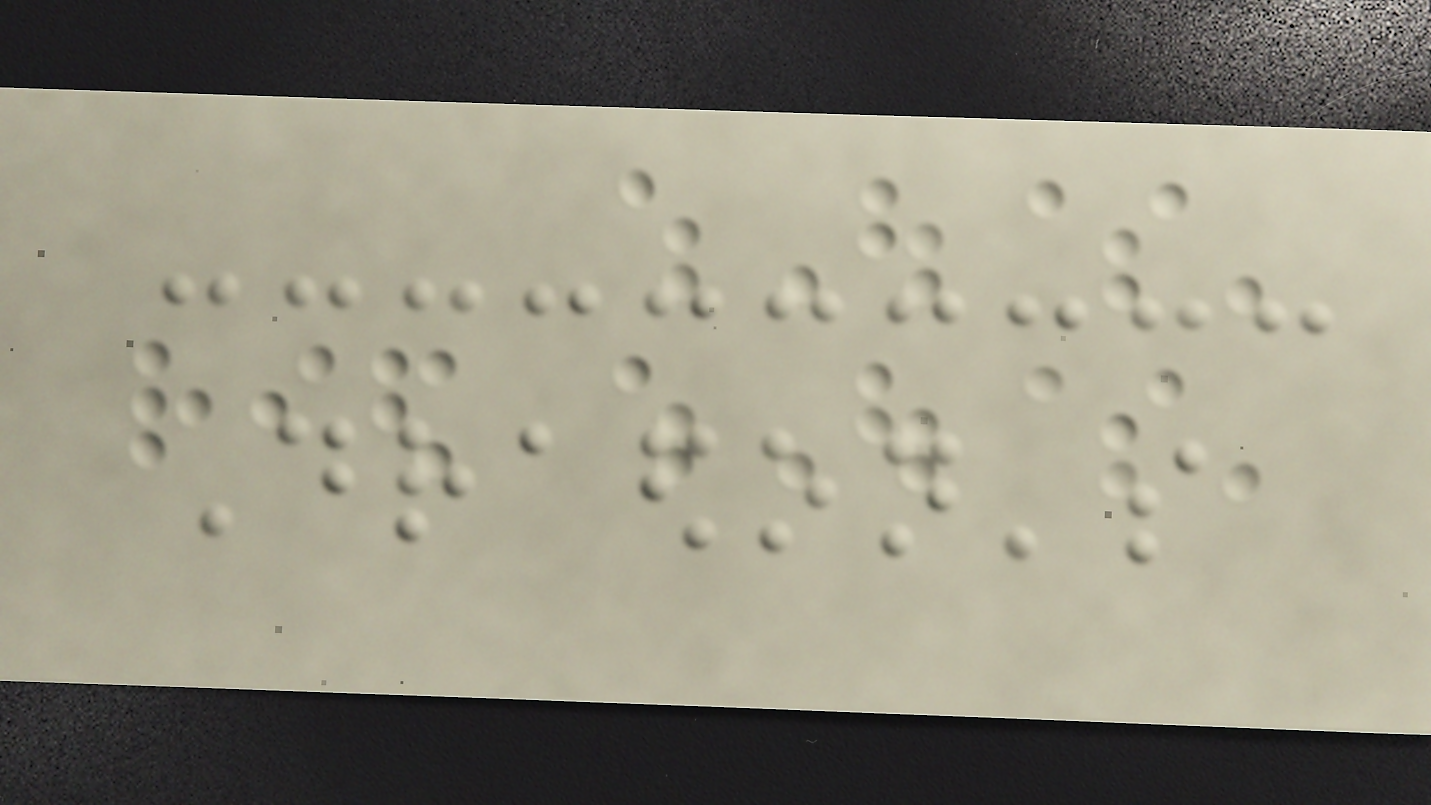Draedon's
